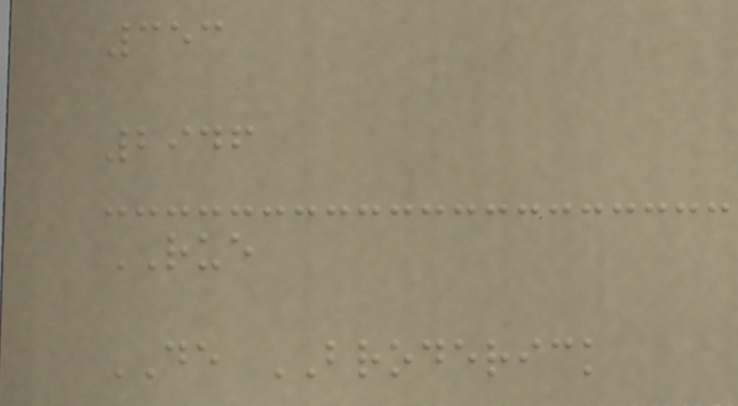353
2946
RUE
DE BRODERICK
